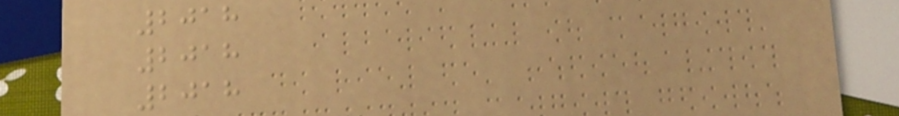2018
2018
2018
